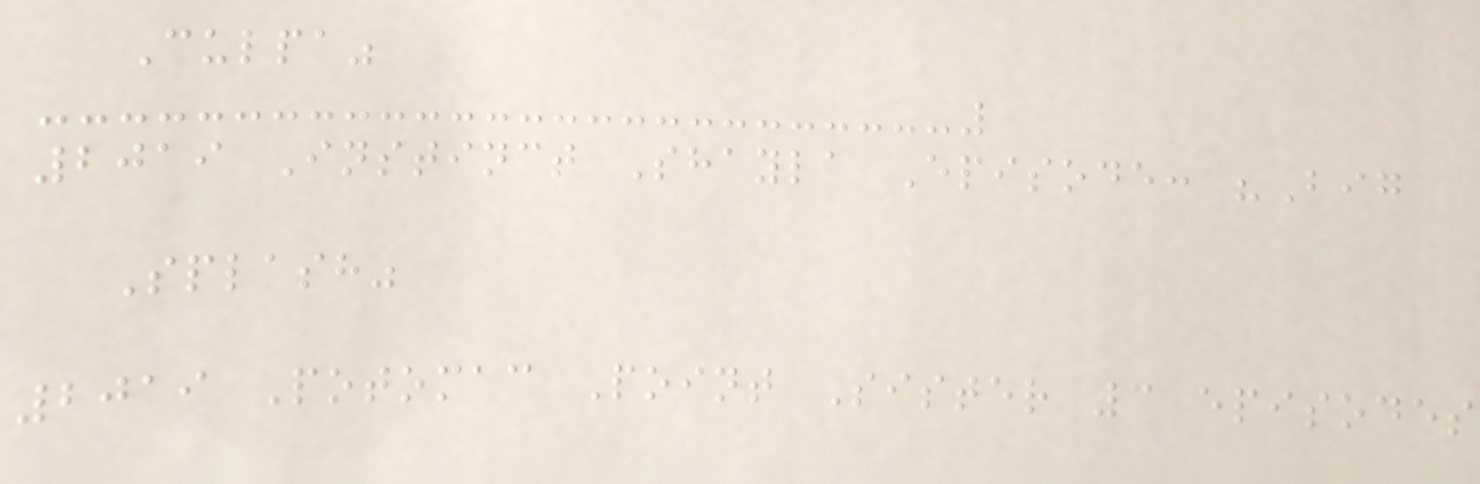Culpa"
2019 Instinct Shayla Episode: "Big
Splash"
2019 Potomac Point Sister 3 episodes
